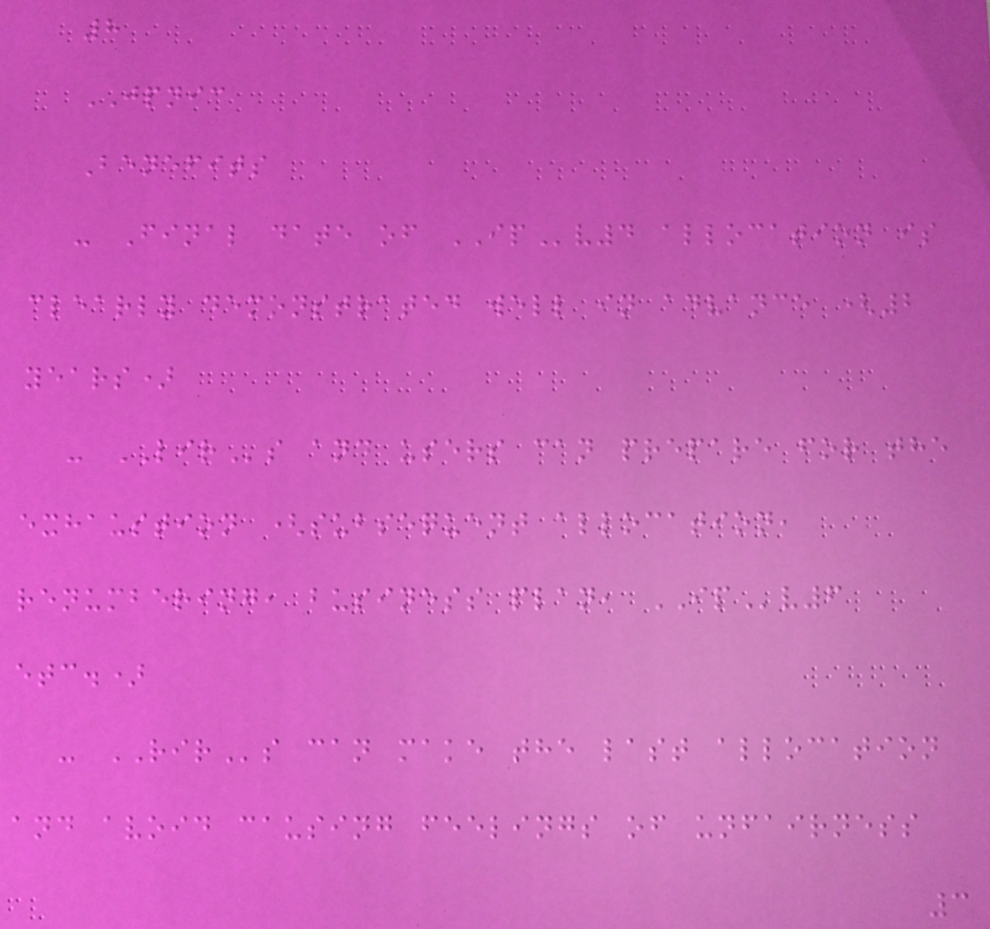8
JPNIC
Benefits
- Final date of IPv4 allocation is
clearly demonstrated well in advance (2
years)
- LIRs and users can prepare for the
exhaustion (subsequent allocation,
renumbering, business plan, IPv6
etc.)
- RIRs can make the last allocation
and avoid causing feelings of unfairness
3
